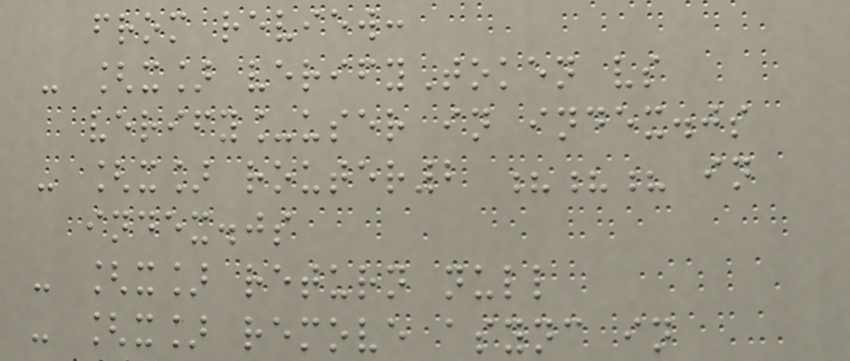from review:
- [x] verifyToken vs
verify_user in index.js
- [x] router2 ??? in
index.js
- [x] return null
- [x] remove async in
